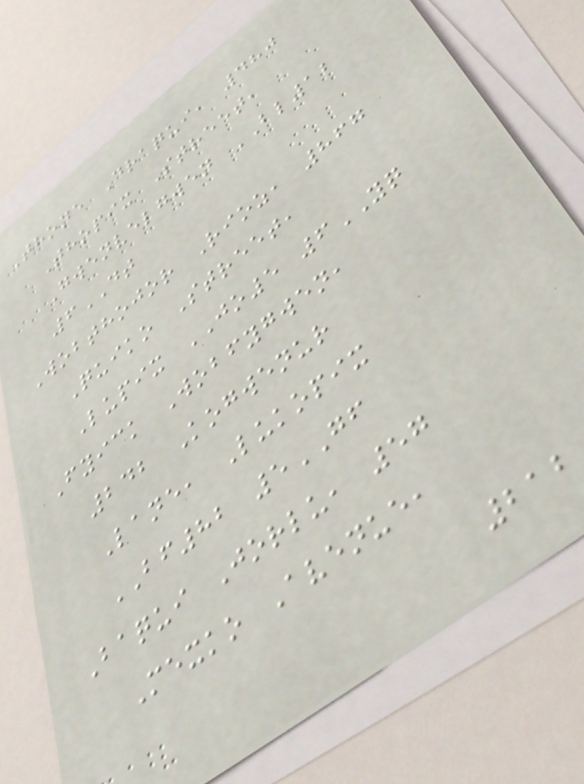Thone Draqui, 480
Thopix Street,
Gwenvelgwen BL12
6DT
Wobthojor Rioz, 867
Quiko Street,
Lupix JO5 6YQ
Fyick Wobfygwen,
242 Kogwenur
Lane, Lukopix
BF82 5GF
Baqui Jorlu, 57
Mexko Avenue,
212
